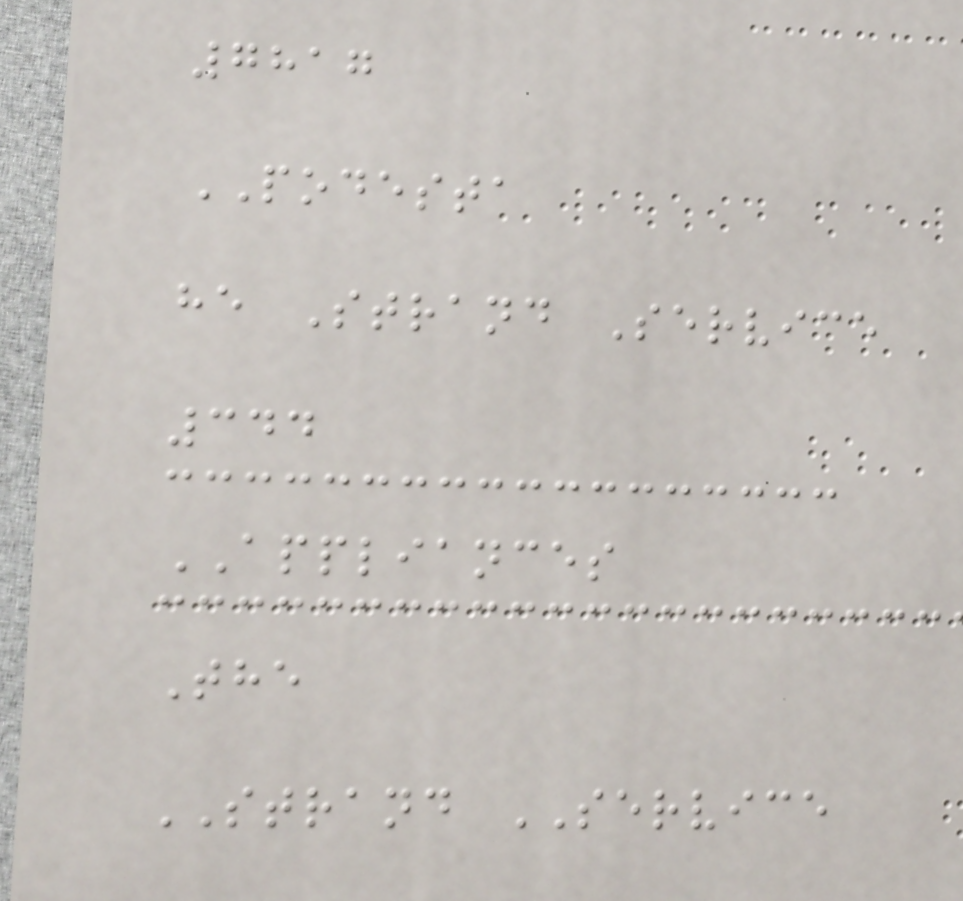7817
PODESTA
he Strand Service
344
APPLIANCES
The
STRAND SERVICE
